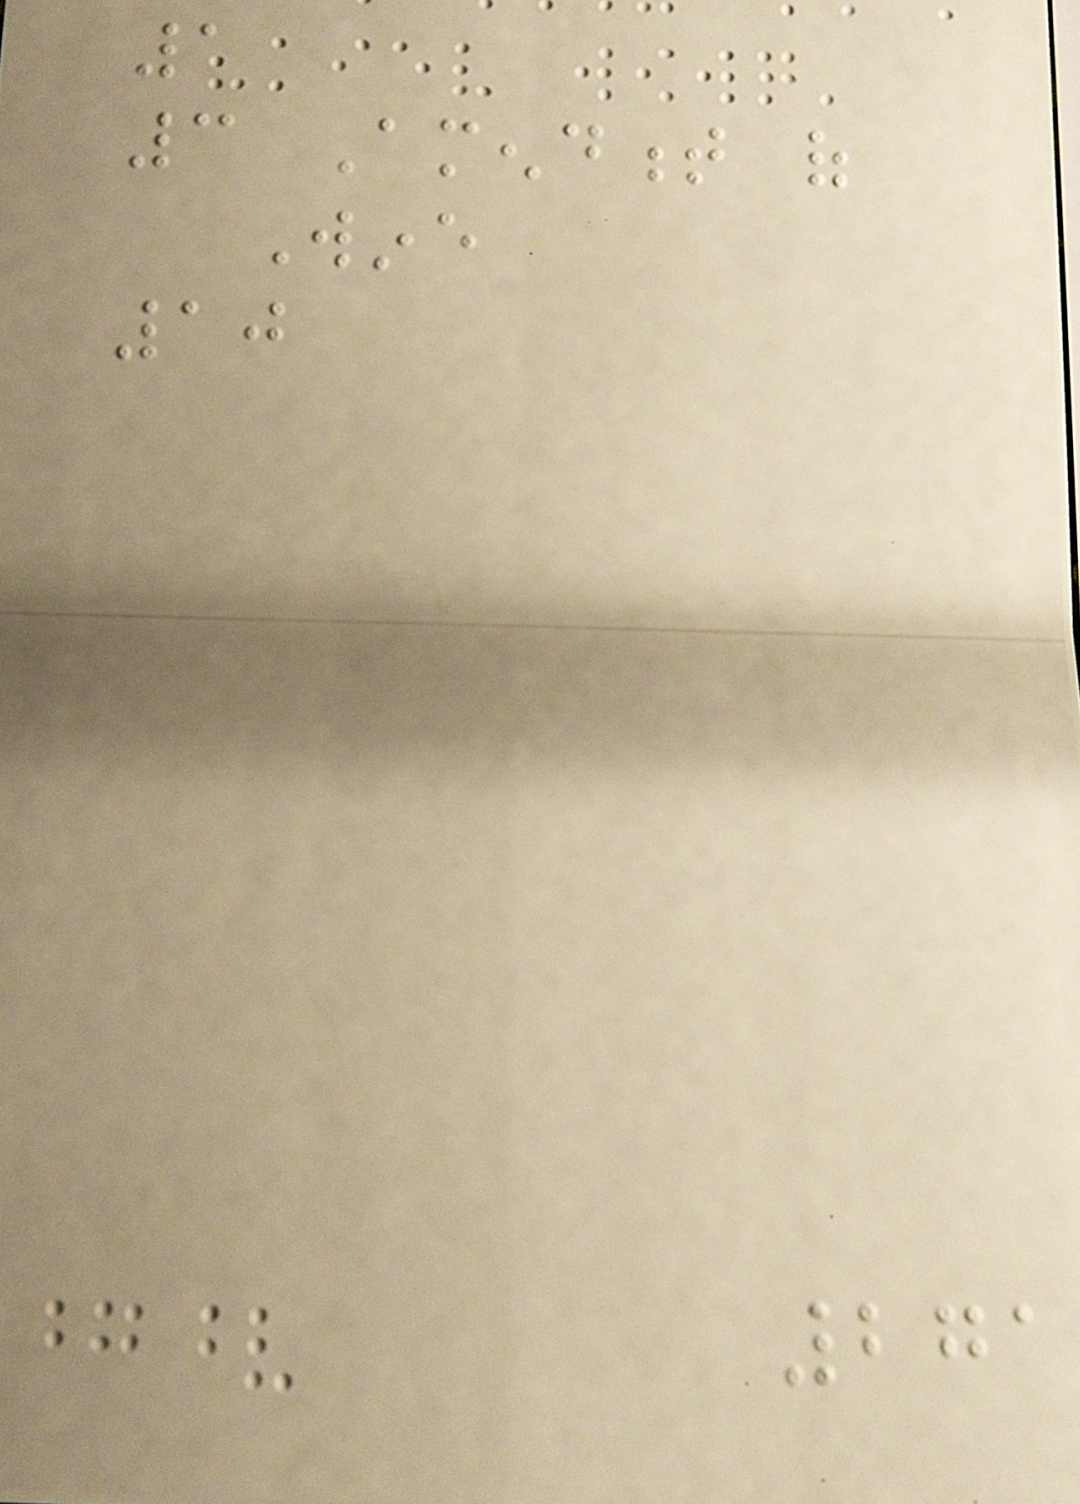1
3 Amendment of
Wine
10
271
